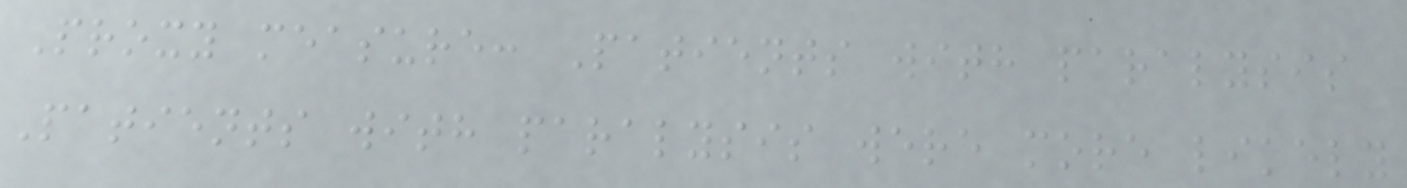Proxy measure: Patients with paralysis
Patients with paralysis were more likely
